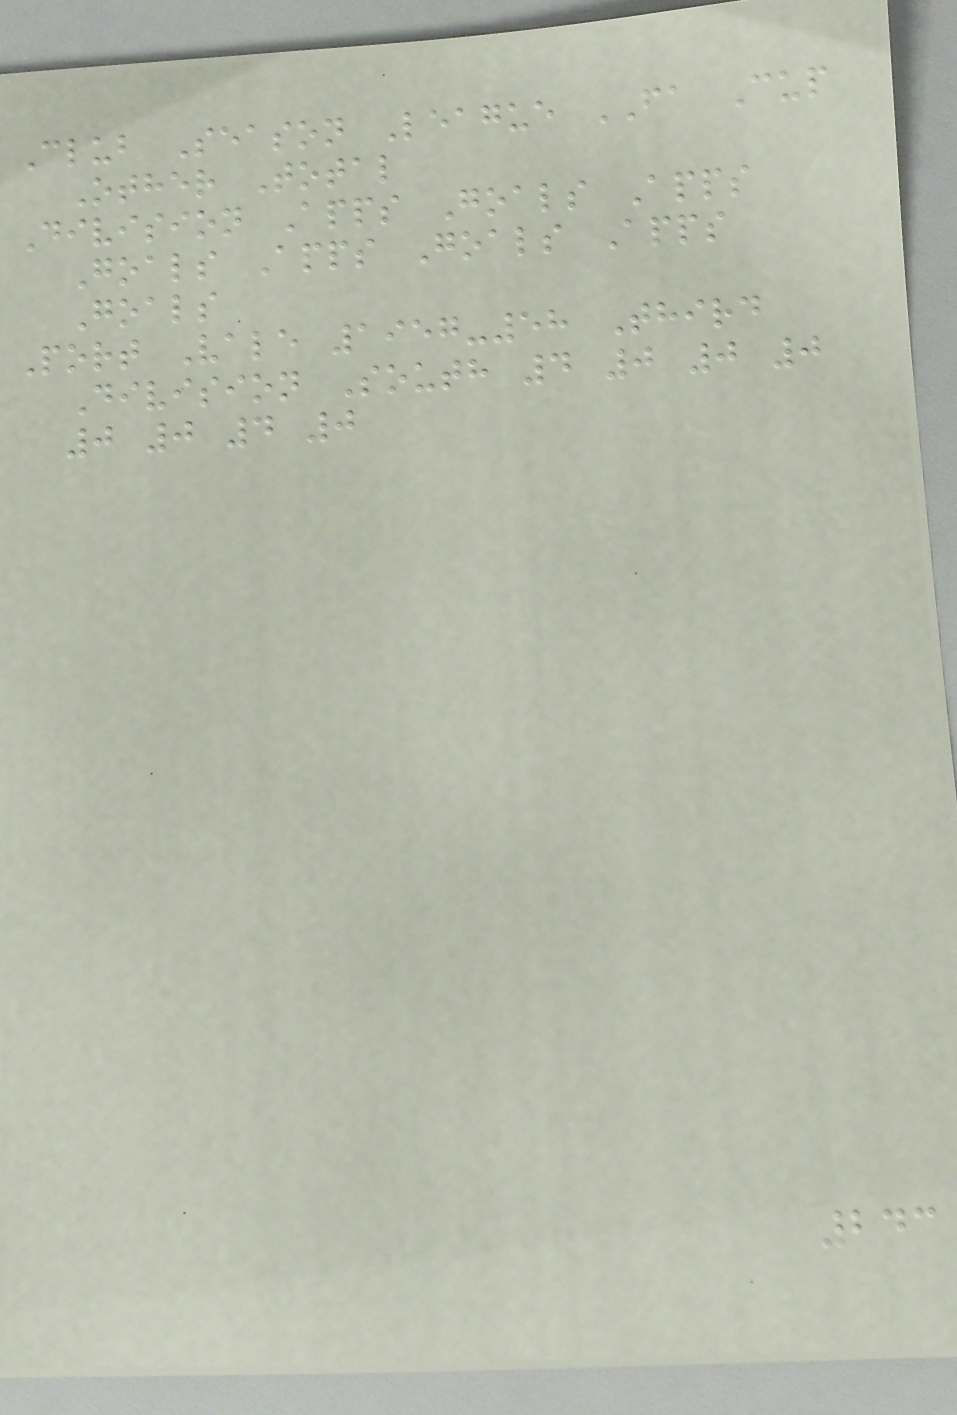Club Season League FA Cup
Other Total
Division Apps Goals Apps
Goals Apps Goals Apps
Goals
Port Vale 1957-58 Third
Division South 4 0 0 0
0 0 4 0
243
